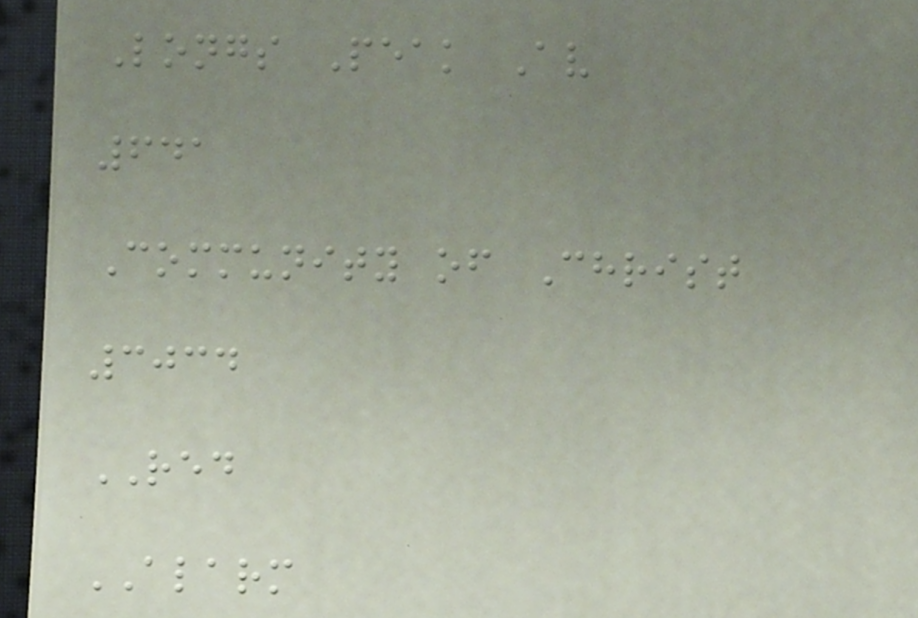Longs Peak Av
641
Community of Christ
3034
RED
ALARM
